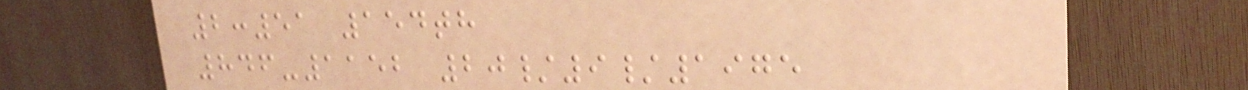2:51 154th
846-1152 20/9/1975
